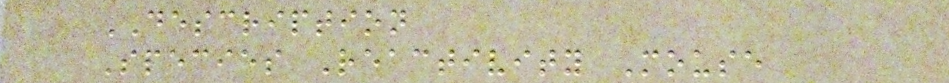DESCRIPTION
Species Reactivity Mouse
